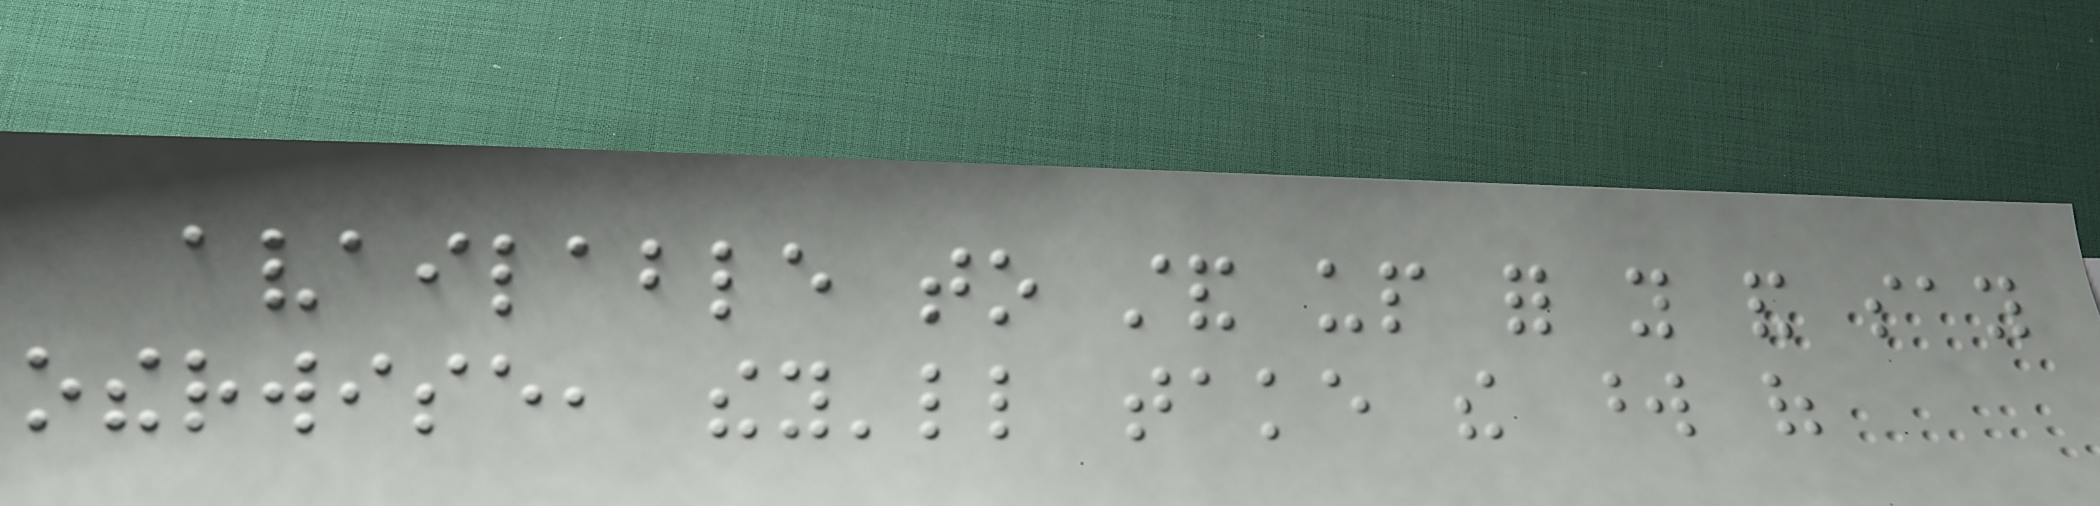available to stand up for you and say
otherwise, they'll take the word of
